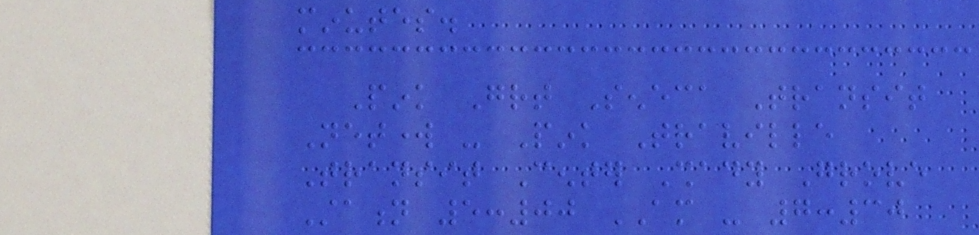minutes.
Pink Great Seneca Transit
Network - Pink Traville
Transit Center Shady Grove
Station 5:00 AM - 7:30
